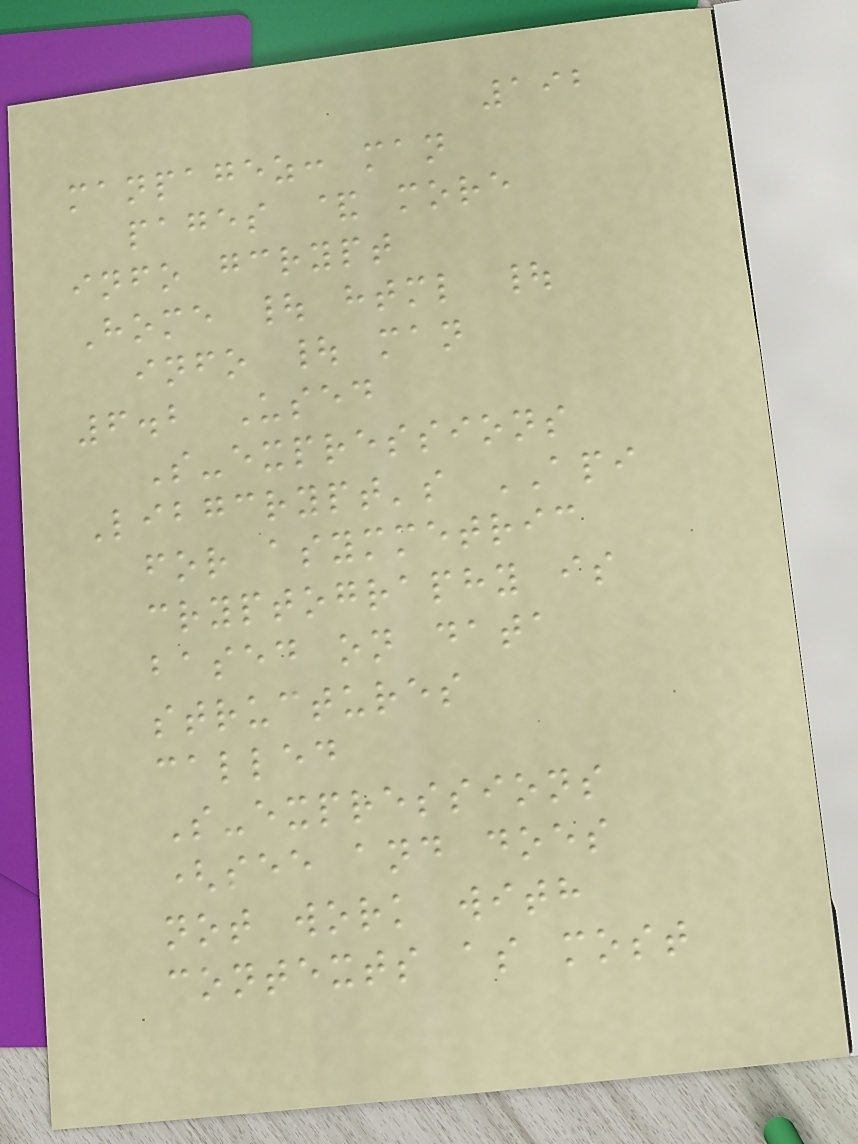192
manpagez: man
pages & more
info gcrypt
Home | html |
info | man
6.2 Used
S-expressions
Libgcrypt's API
for asymmetric
cryptography is
based on data
structures
called
S-expressions
(see and does
not work with
contexts as most
